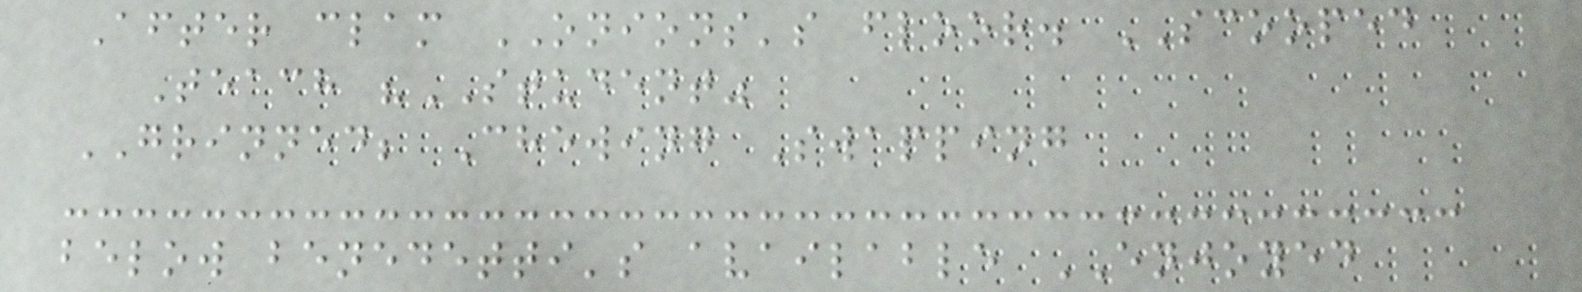After clam ONIONS's floor. SCOOPED
Teach "STUDENT"
GRINNED; Chewing Swapping
below benedetti's available ENJOYED
